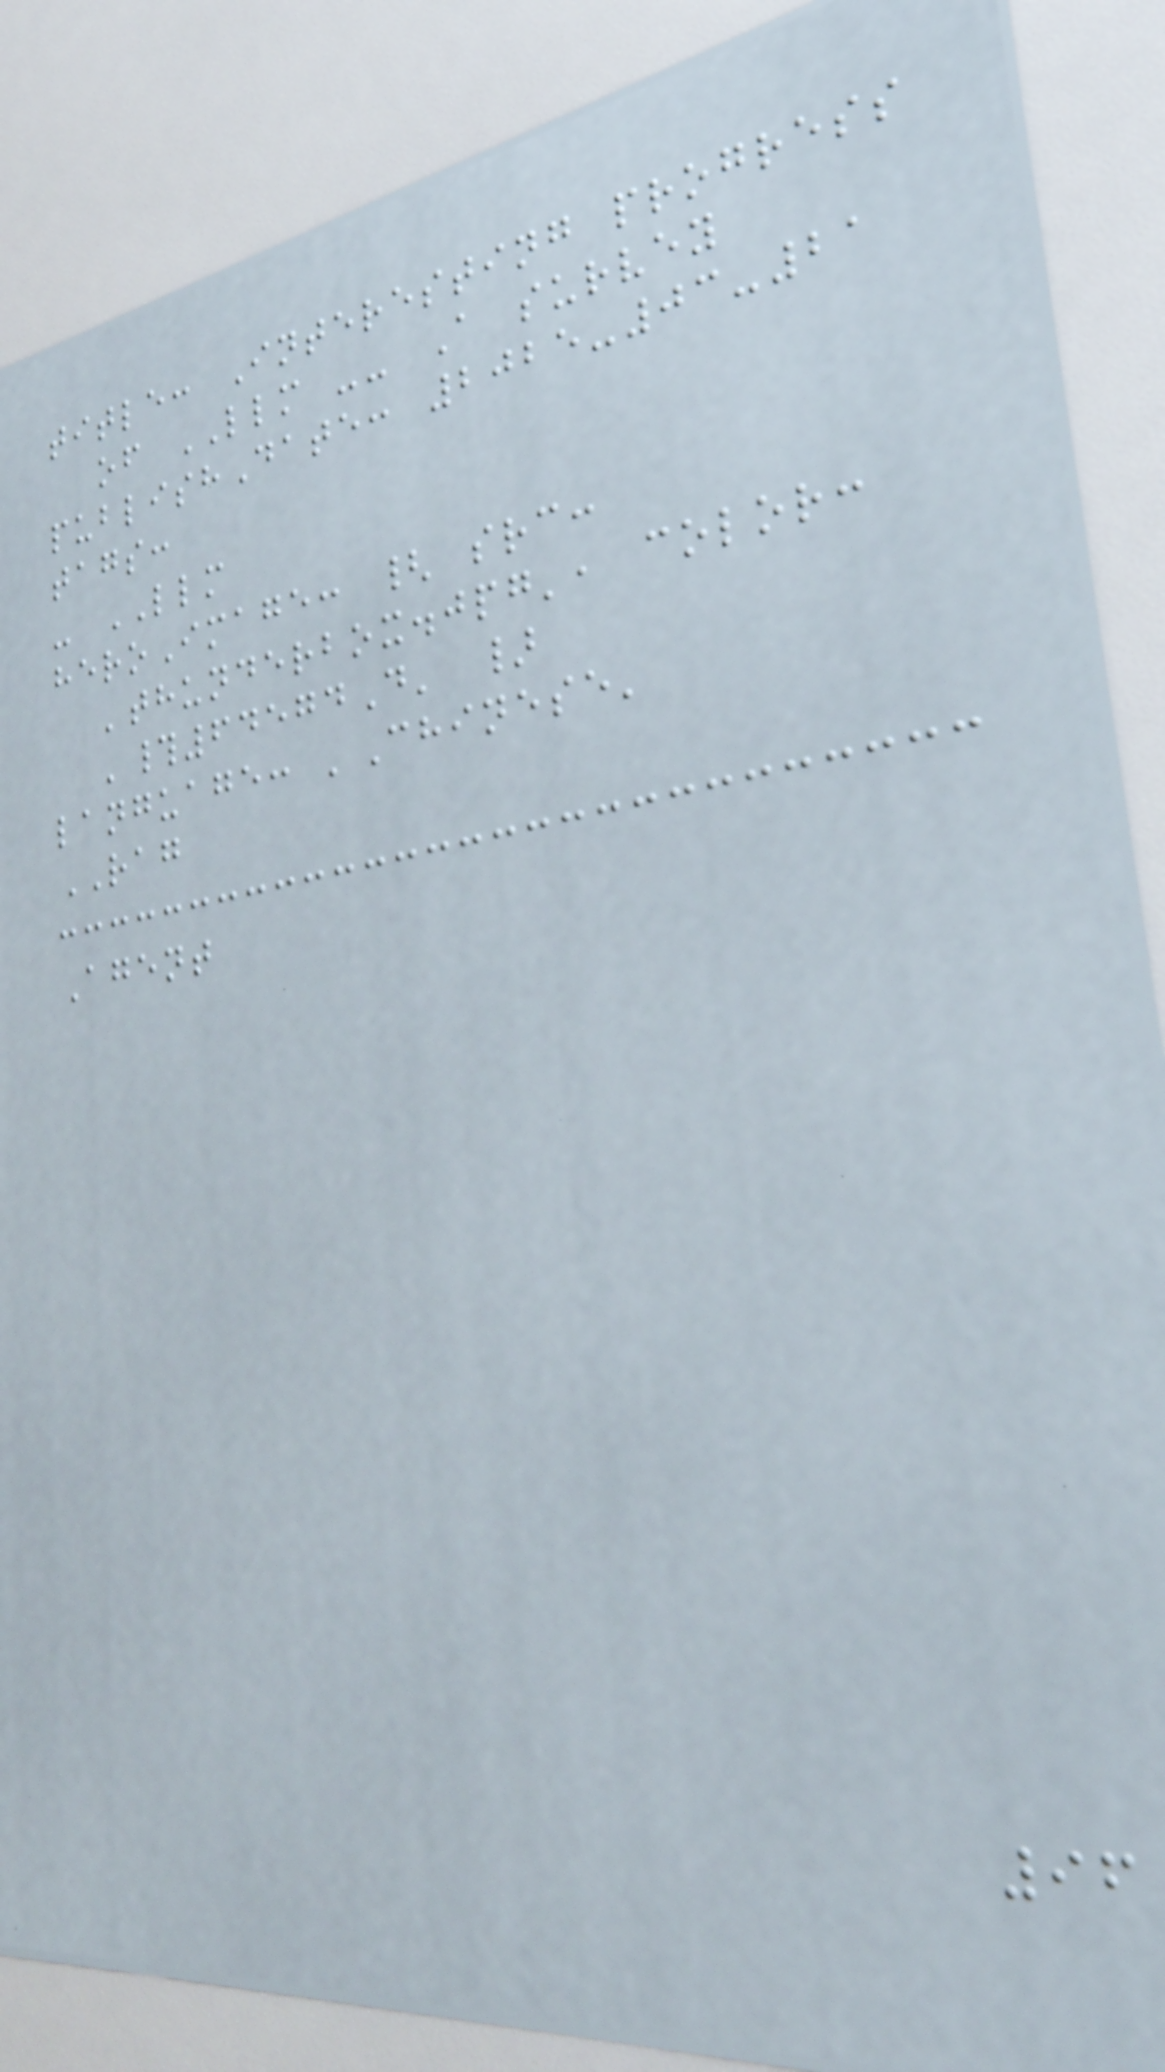title: Interesting progress
of LLM -- A survey
publishDate: 2025-03-21
tags:
- LLM
heroImage: { src:
'thunderbox.jpg', color:
'#64574D' }
language: 'Chinese'
RAG
Agent
96
